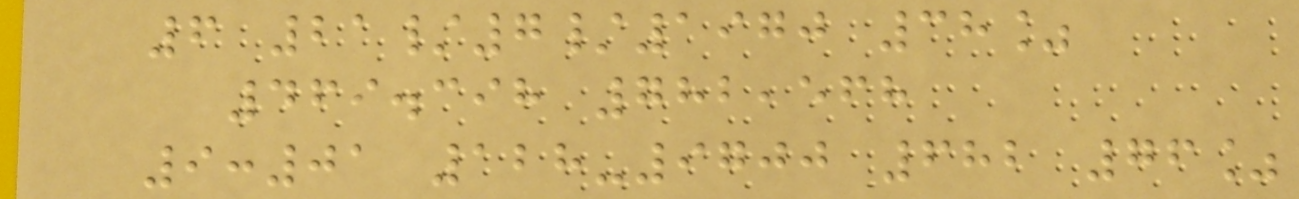6 21/7/1970 38%
469.398 782,568
9:01 128-9700 682 76%
